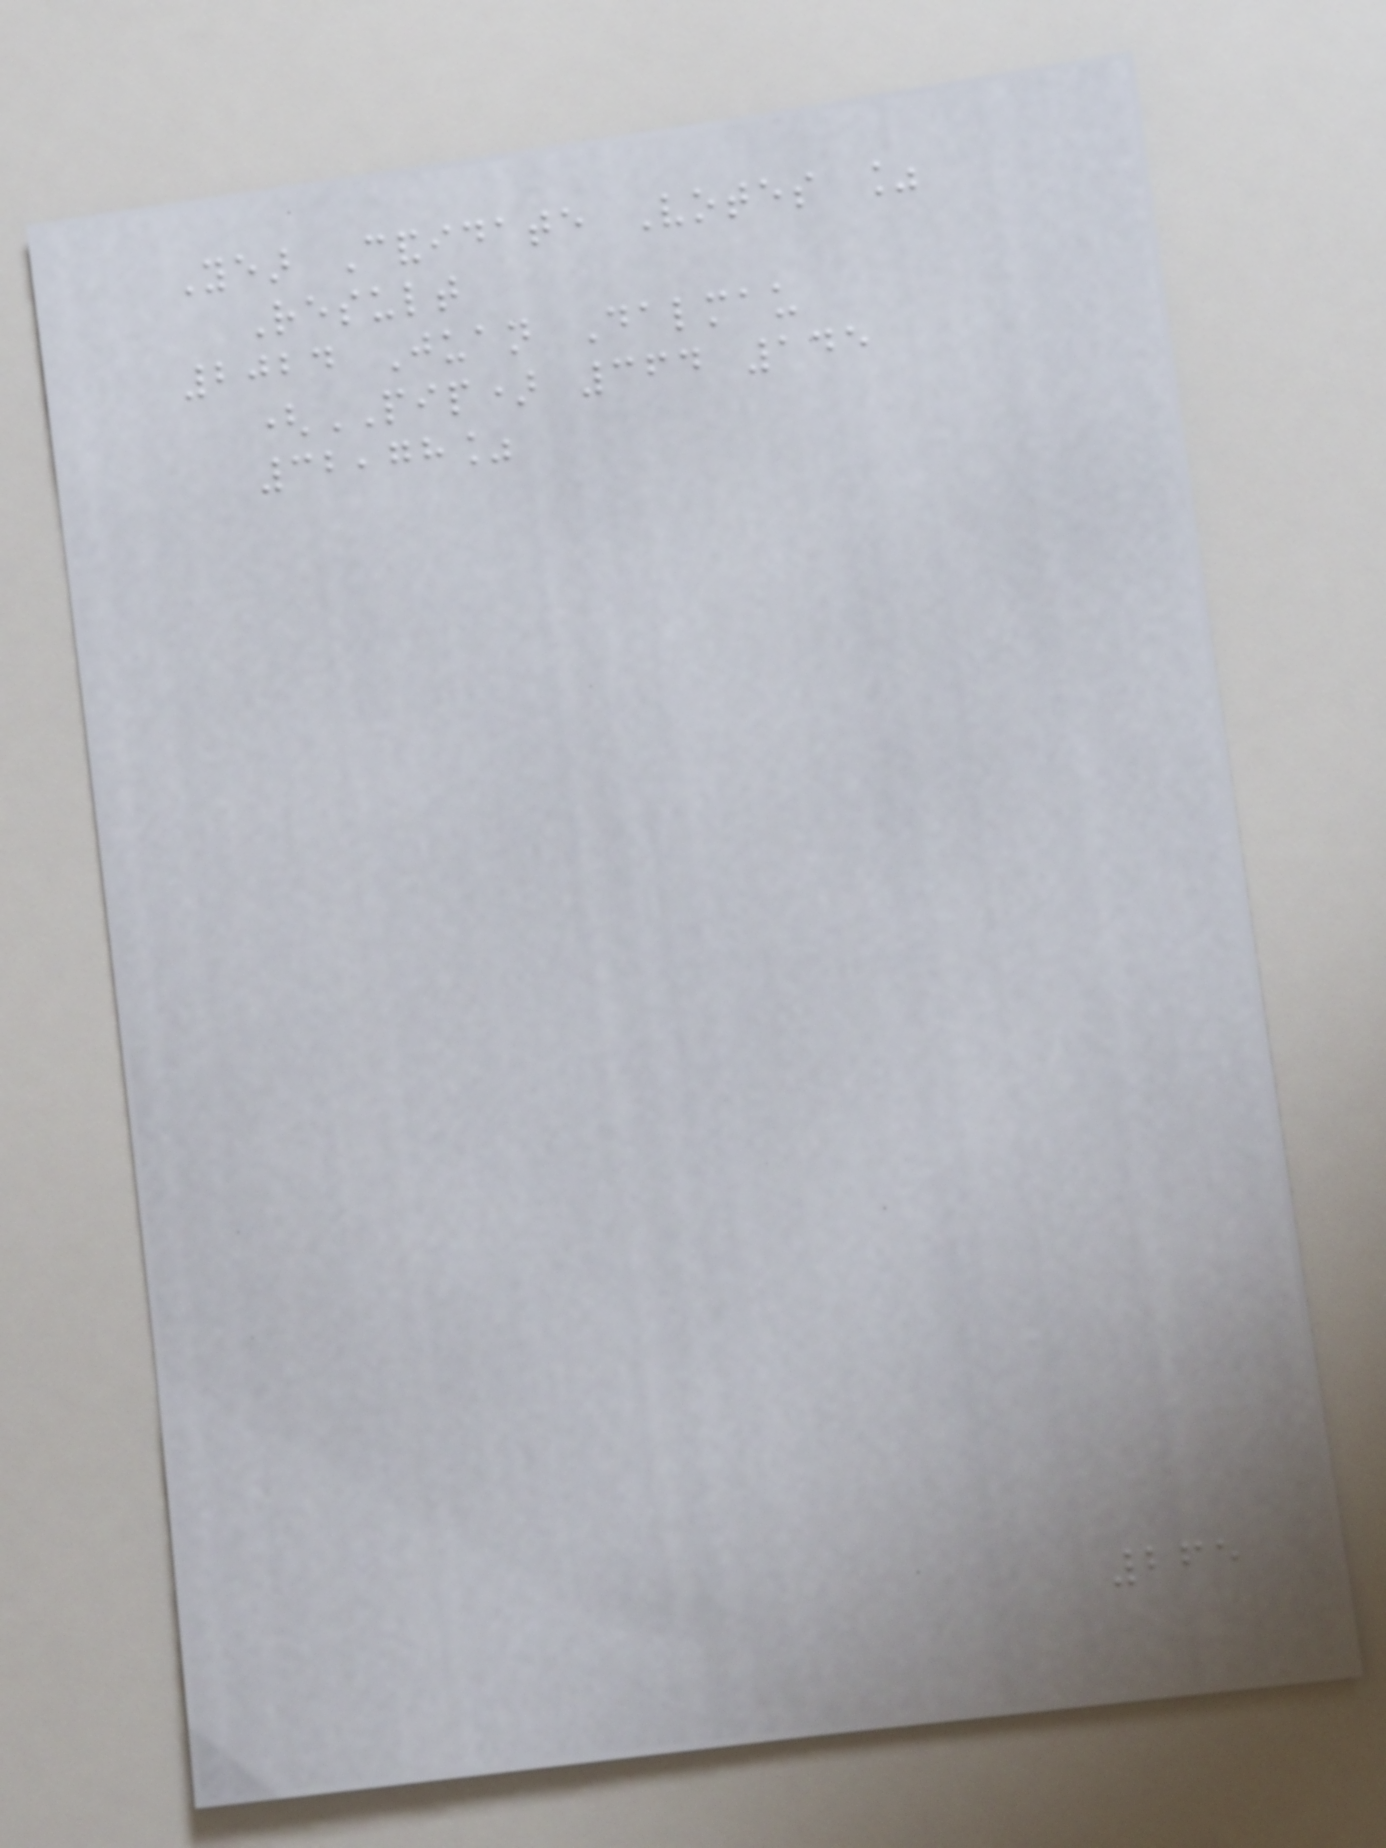Year Candidate Votes %
Result
2024 Juan Dalmau
(PIP) 364 145
32,78%
265
